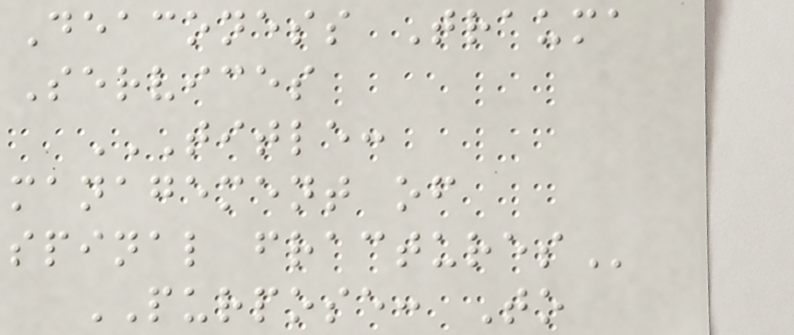Deaconess Trauma
Services
TITLE:
MANAGEMENT OF
SPINAL FRACTURES
PURPOSE: To
